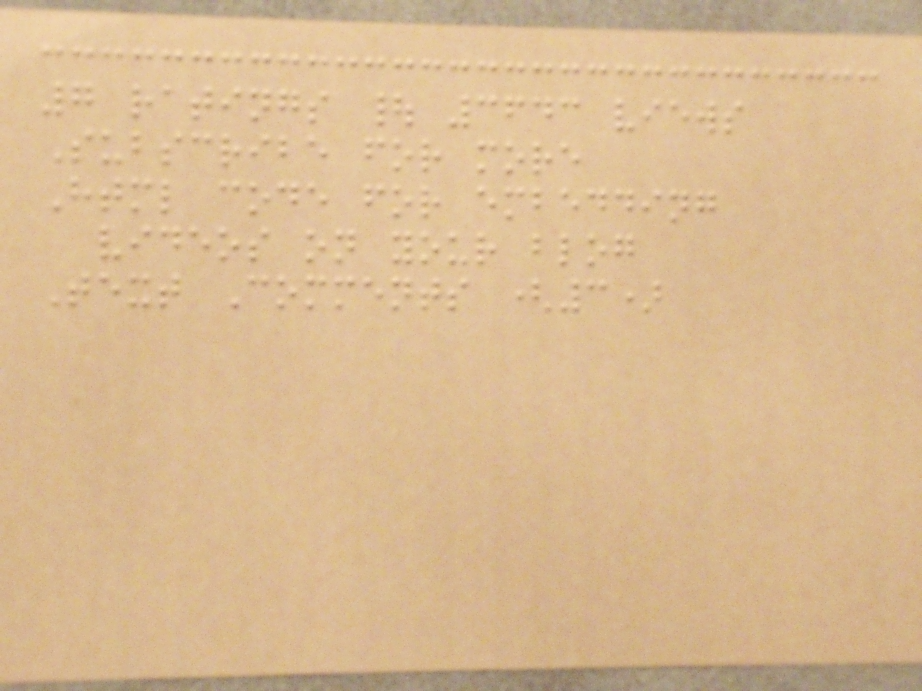7 ratings | 3643 views
Subscribe for more
Html code for embedding
videos on your blog
Text Comments (3)
